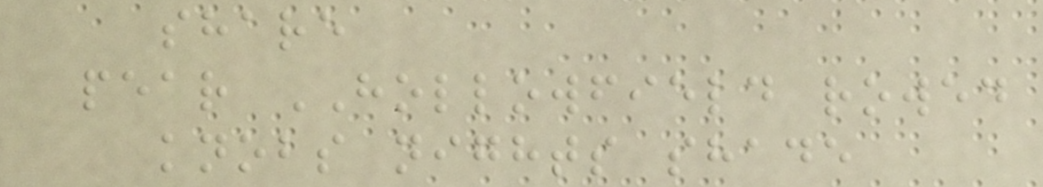share
pear HOLLOWFIELD rowed
knobs nights shade
